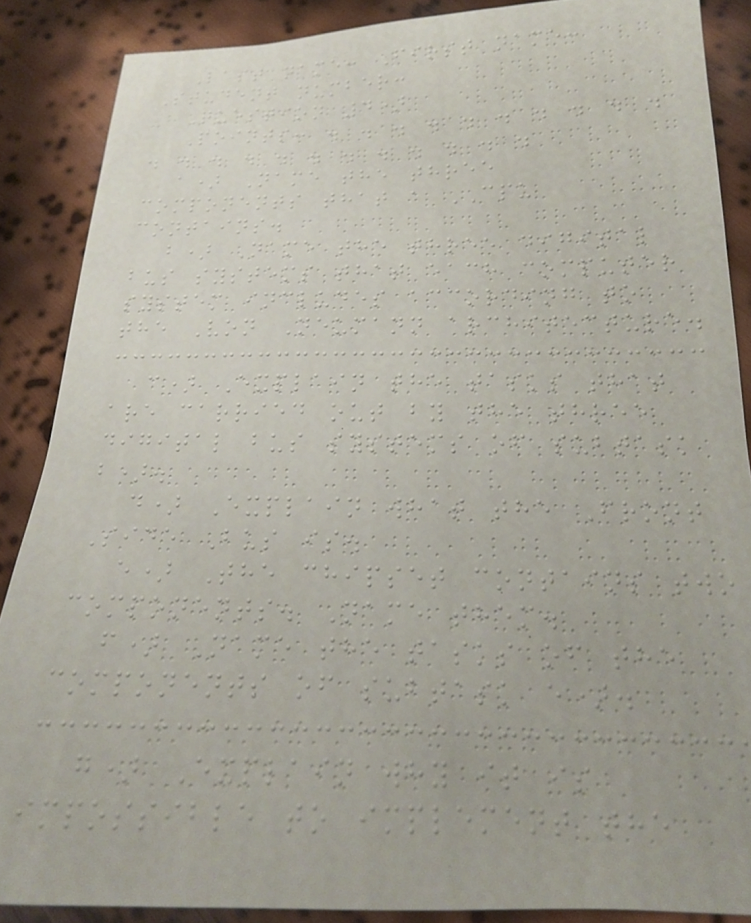Last name: First name:
Student number:
Question 4)
Points: . . . . . . . . . .
. . . . . . . . . . . .
a) Name the three
components that a CPU
contains.
b) Name the three digital
bus systems that each computer
system includes according to
the Von Neumann architecture.
c) Explain the tasks that
are carried out by the three
digital bus systems of subtask
b).
d) Explain what the Front
Side Bus is.
e) The chipset contains two
components. Name them.
f) Name the tasks of the
components of subtask e).
g) Explain why it is
impossible to implement the
